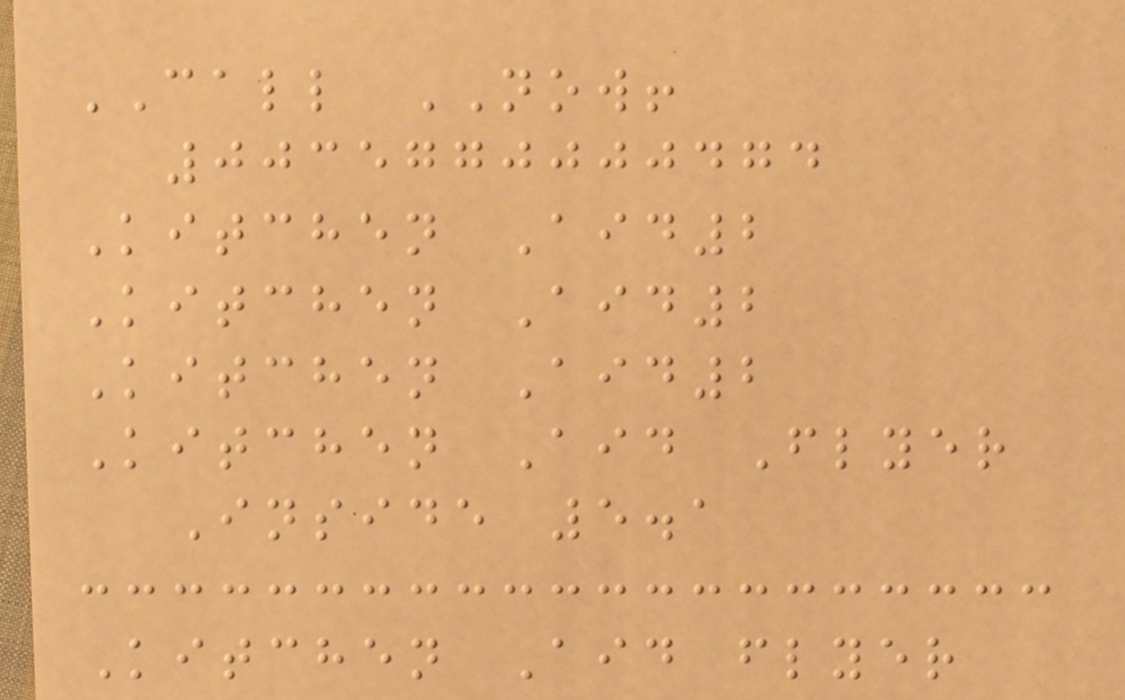CALL NOW!
0035770000474
Kitchen Aid2
Kitchen Aid2
Kitchen Aid2
Kitchen Aid Flyer
Inside 5.1
Kitchen Aid flyer
